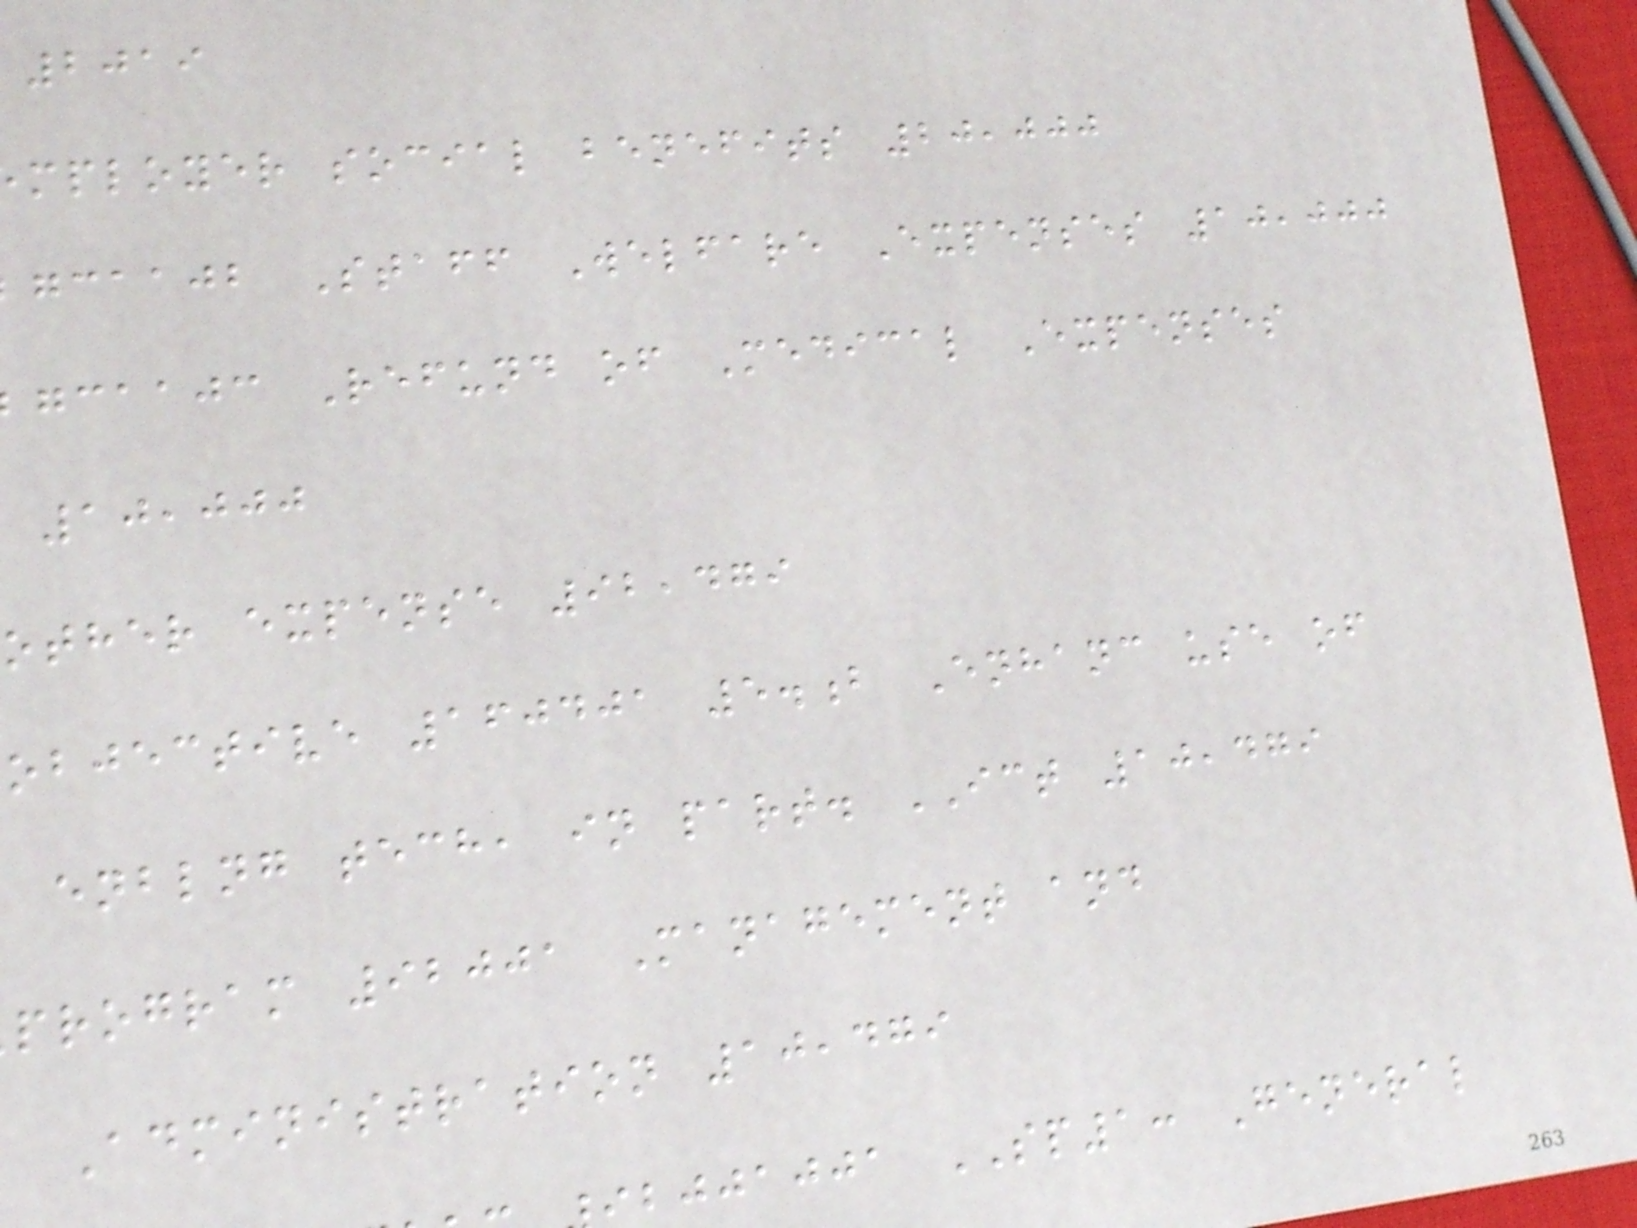2019
mployer social benefits 20,000
gcaajb Staff Welfare Expenses 10,000
gcaajc Refund of Medical Expenses
10,000
other expense 92,479
objective 160401 5.b Enhanc use of
enblng tech, in part. ICT 10,479
program 92001 Management and
Administration 10,479
bjjajja SP1: General
